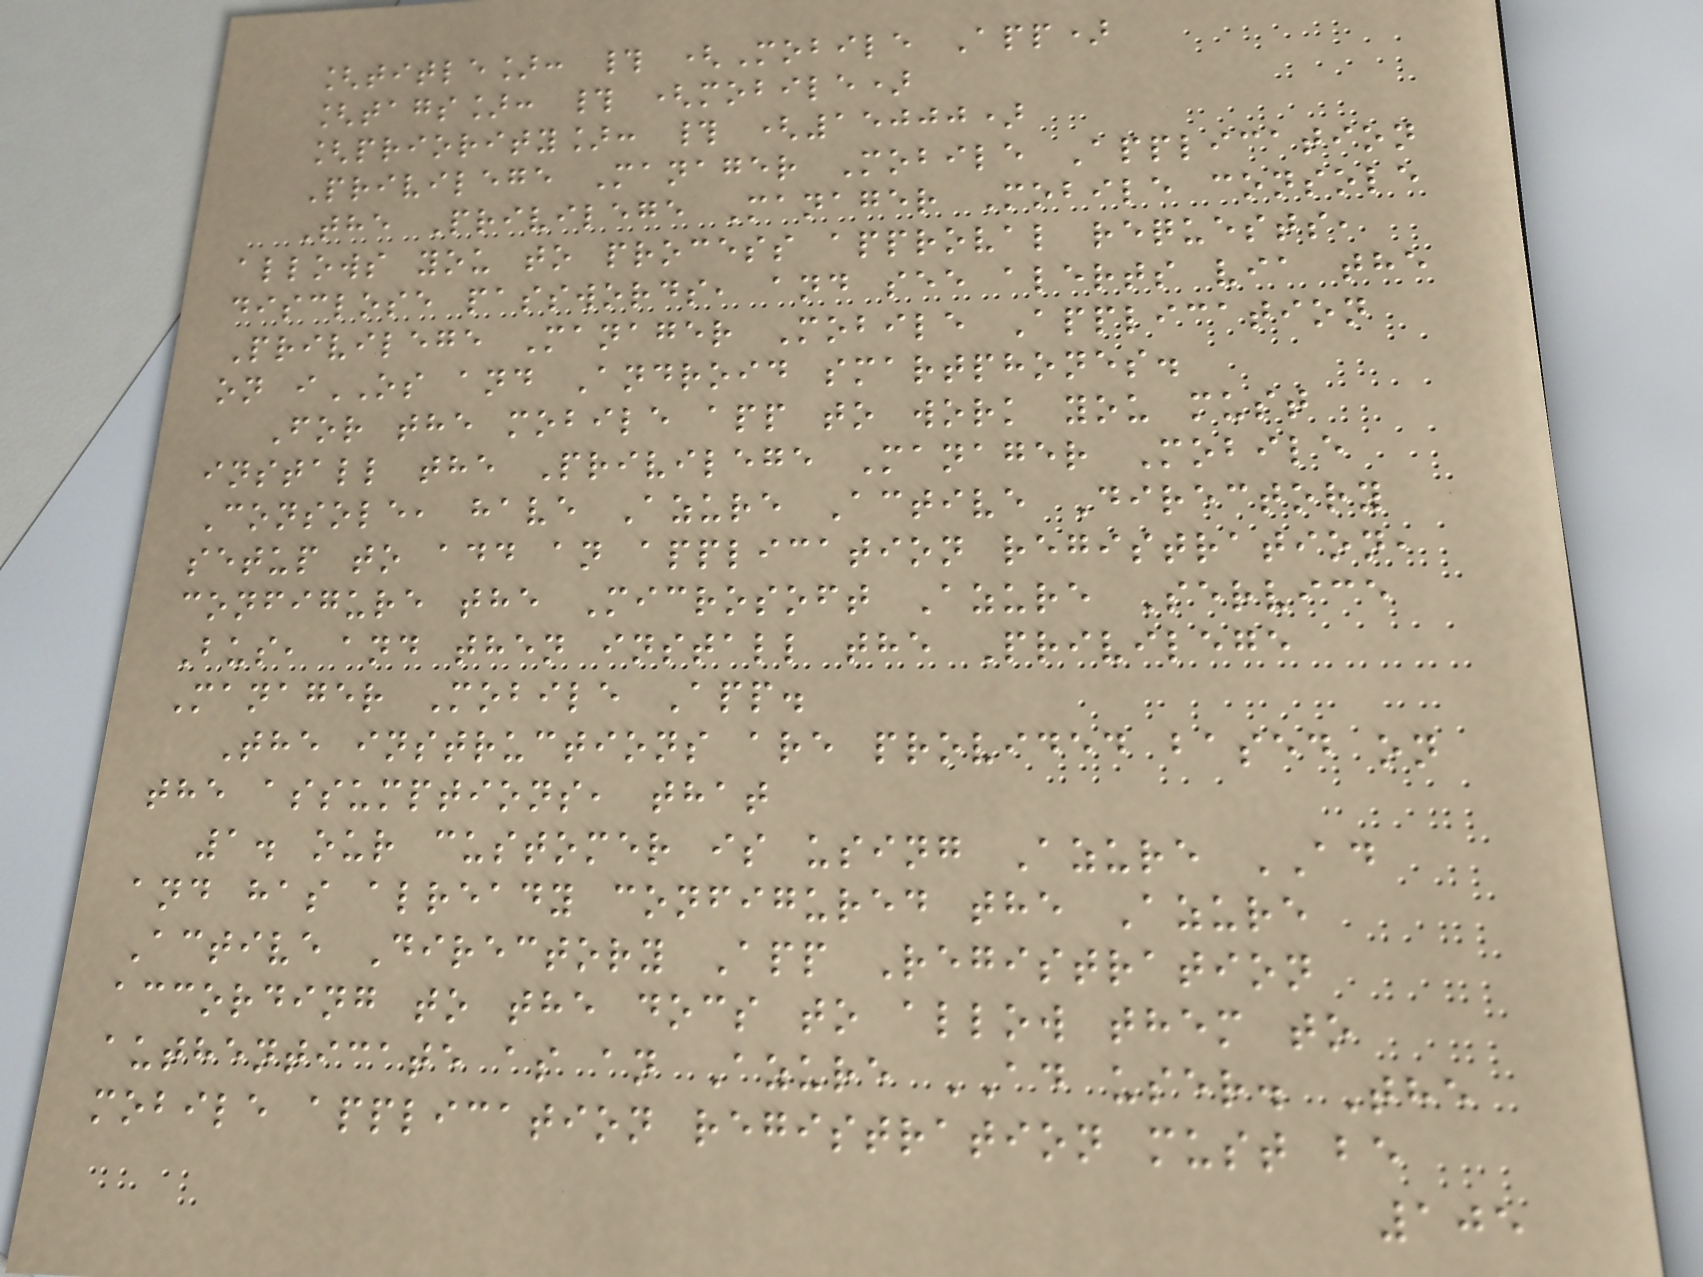[title]: # (Mobile App)
[tags]: # (mobile)
[priority]: # (15000)
Privilege Manager Mobile Application
The Privilege Manager Mobile console
allows you to process approval requests,
disclose passwords, and see alerts via the
Privilege Manager Mobile Application
on iOS and Android smartphones.
For the mobile app to work you must
install the Privilege Manager Mobile
Console, have Azure Active Directory
setup to add an application registration,
configure the Microsoft Azure Service
Bus, and then install the Privilege
Manager Mobile App.
The instructions are provided based on
the assumptions, that
1. our customer is using Azure AD
and has already configured the Azure
Active Directory App Registration
according to the docs to allow them to
authenticate as an Azure AD user. The
mobile application registration must be
105
